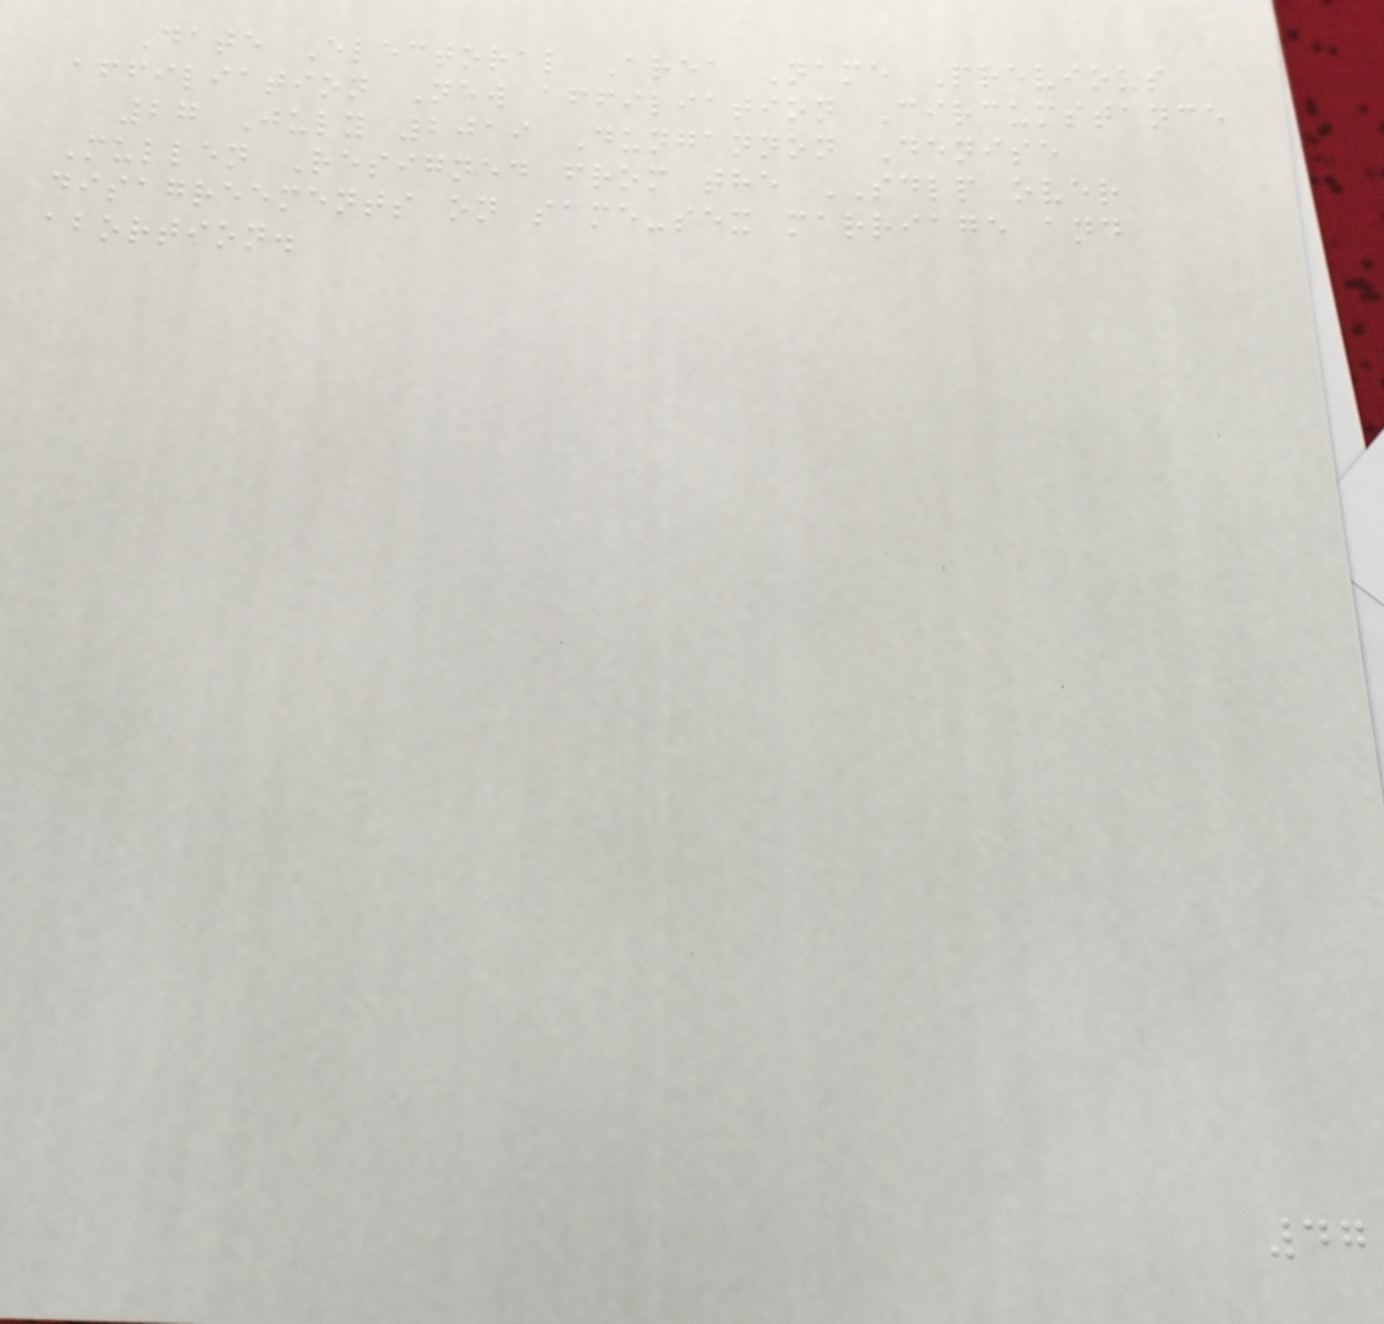Date Electoral Area Name Previous
affiliation New affiliation Circumstance
27 July 2019 Dungannon Denise
Mullen Resigned from the SDLP over
disagreements on same-sex marriage and
abortion.
47
